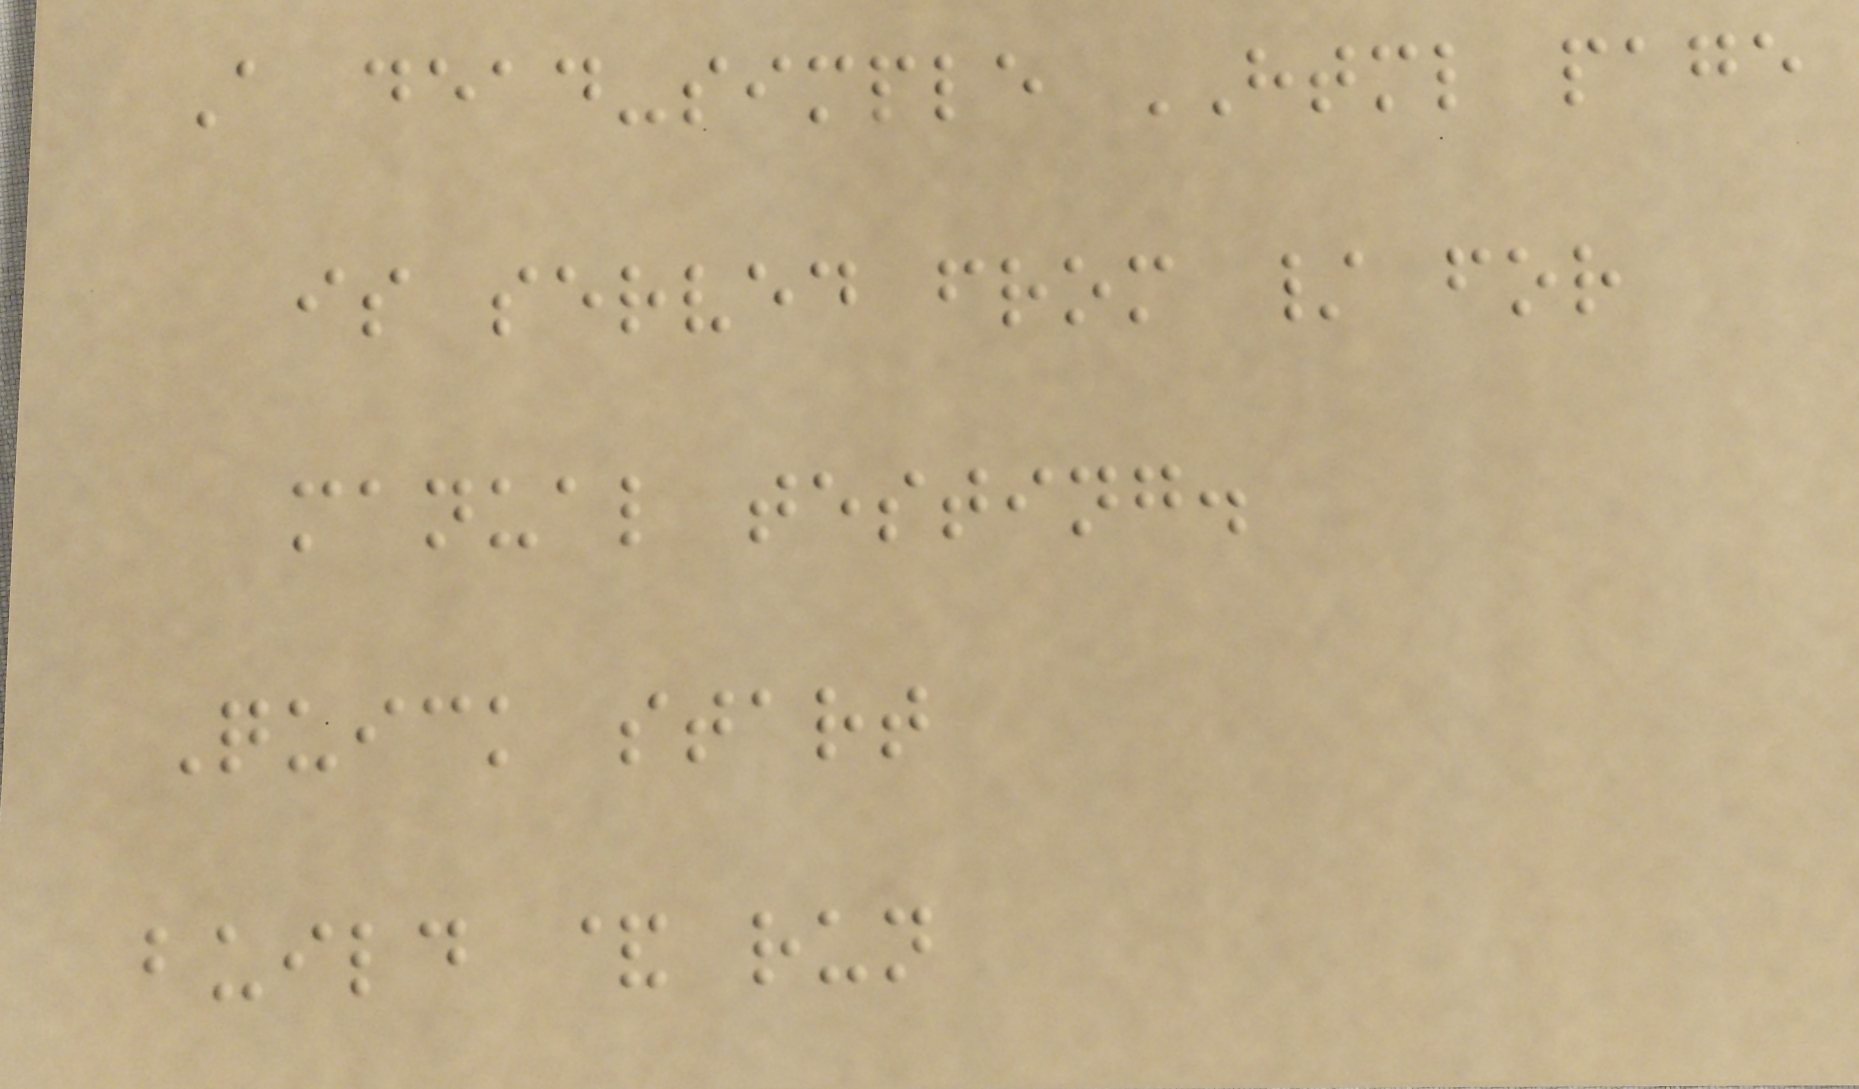A dead-simple HTML page
is served from / for
manual testing.
Quick start
build & run
